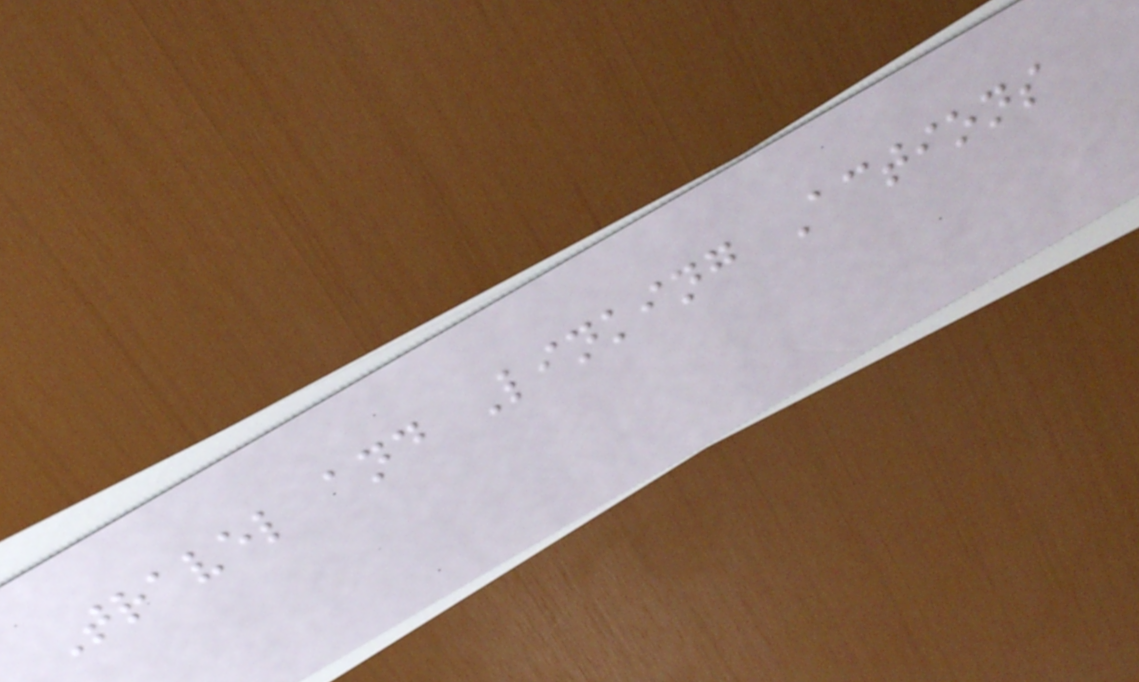Travel and Linking Actions
